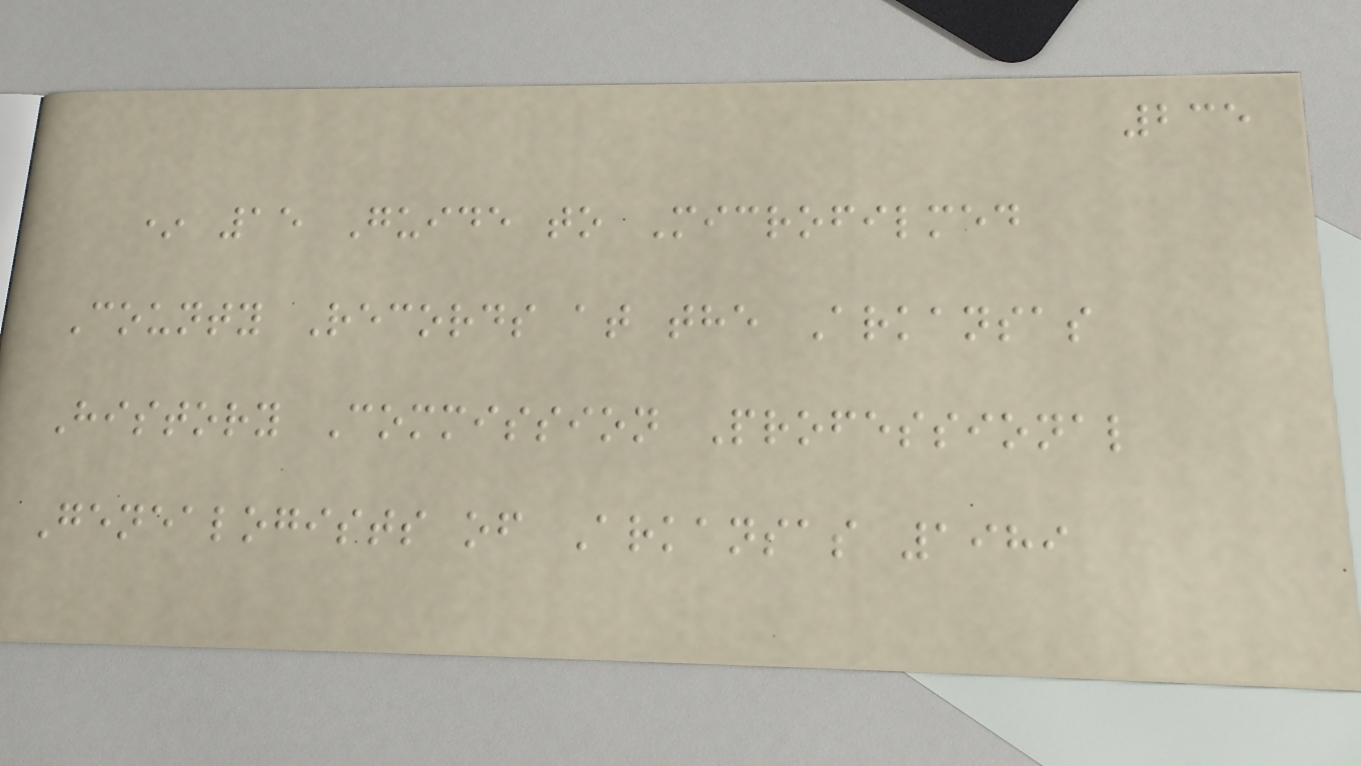235
* 15 Guide to Microfilmed
County Records at the Arkansas
History Commission Professional
Genealogists of Arkansas 1989
